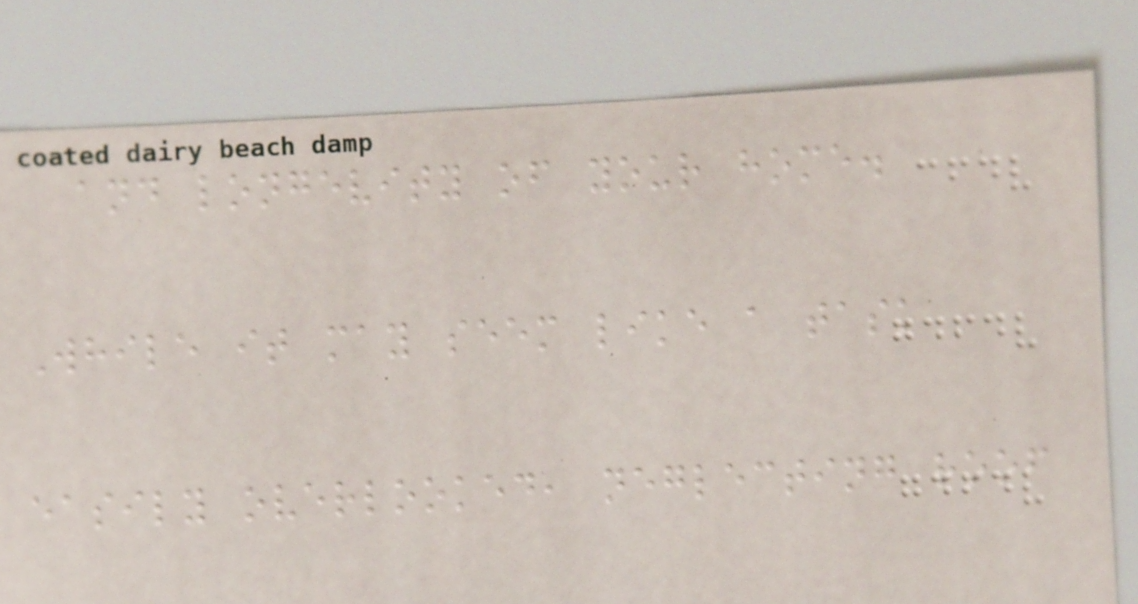and longevity of your home.
While it may seem like a task
easily overlooked, neglecting roof
